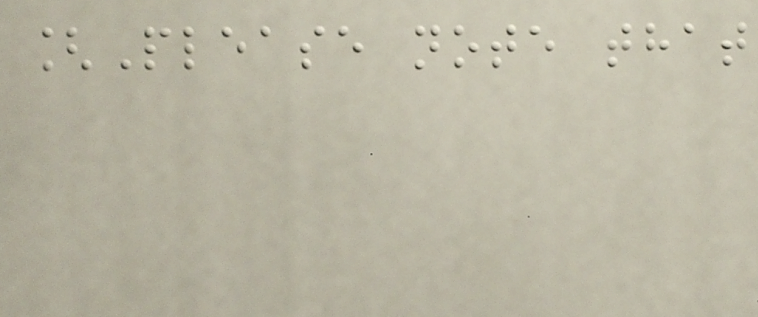[Please note that
